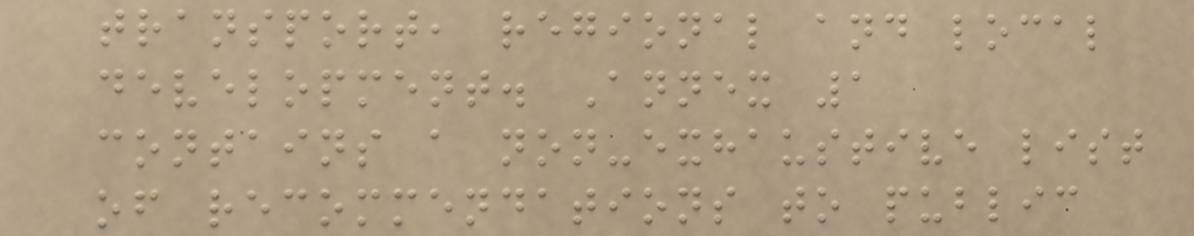transport, regional and local
development. Annex 1
contains a non-exhaustive list
of recommendations to public
